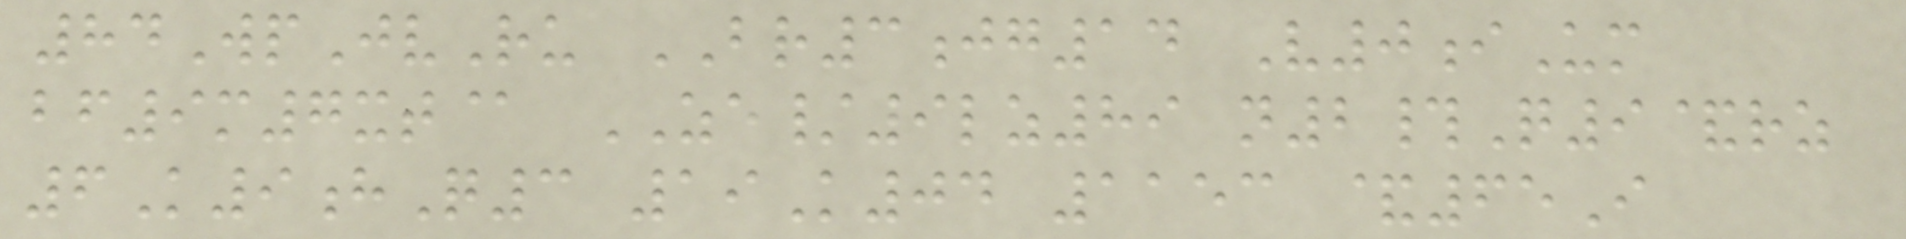84WpJvRu BR3jg14 V0iUm
bf9m7xt@ ZE/9lz89 n2#Q9&rz
6K9hQ3 19K04 1153 &65I
